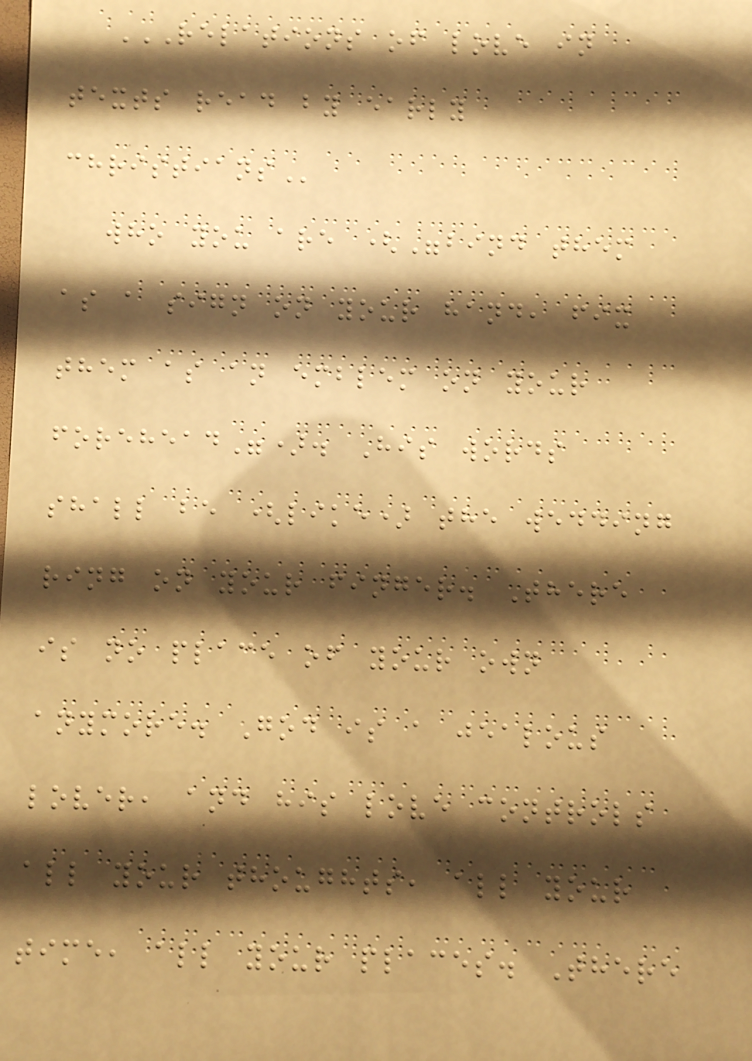RELATIONS OF LOVE IN
TEXTS READ BY EARLY
CHRISTIANS
who you are ("bind them
as a sign on your hand, fix
them as an emblem on your
forehead"). His words
shall be (like) the wedding
ring on your finger. There
is no place of your own
anymore. God is a jealous
lover, and his love controls
all your thoughts, all your
time, all your places. There
